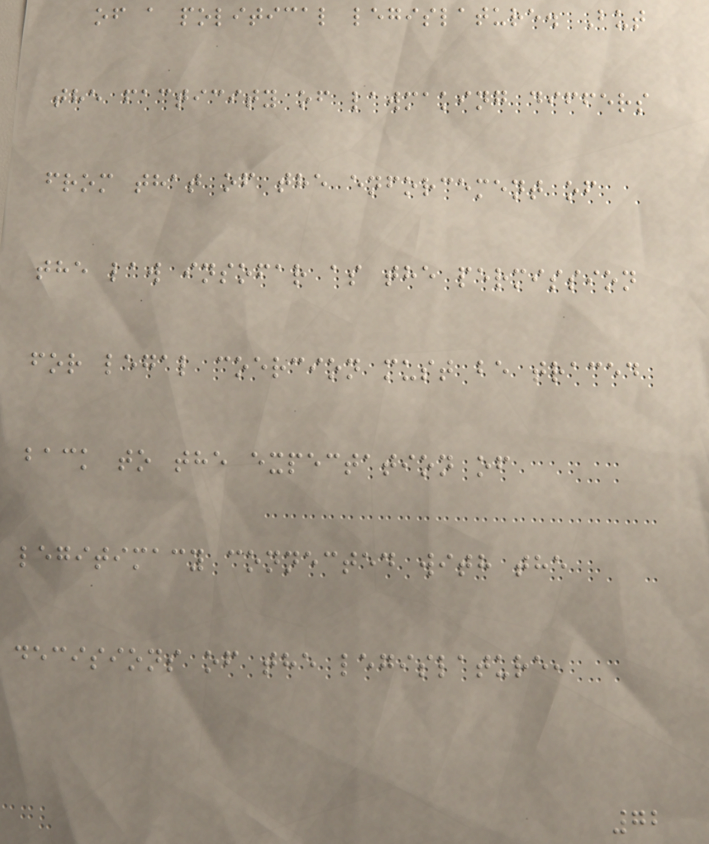of a political legislature. But
the facticity of lawmaking differs
from that of the enforcement of
the law insofar as the permission
for legal coercion must be traced
back to the expectation of
legitimacy connected with the
decisions of the legislature,
72
